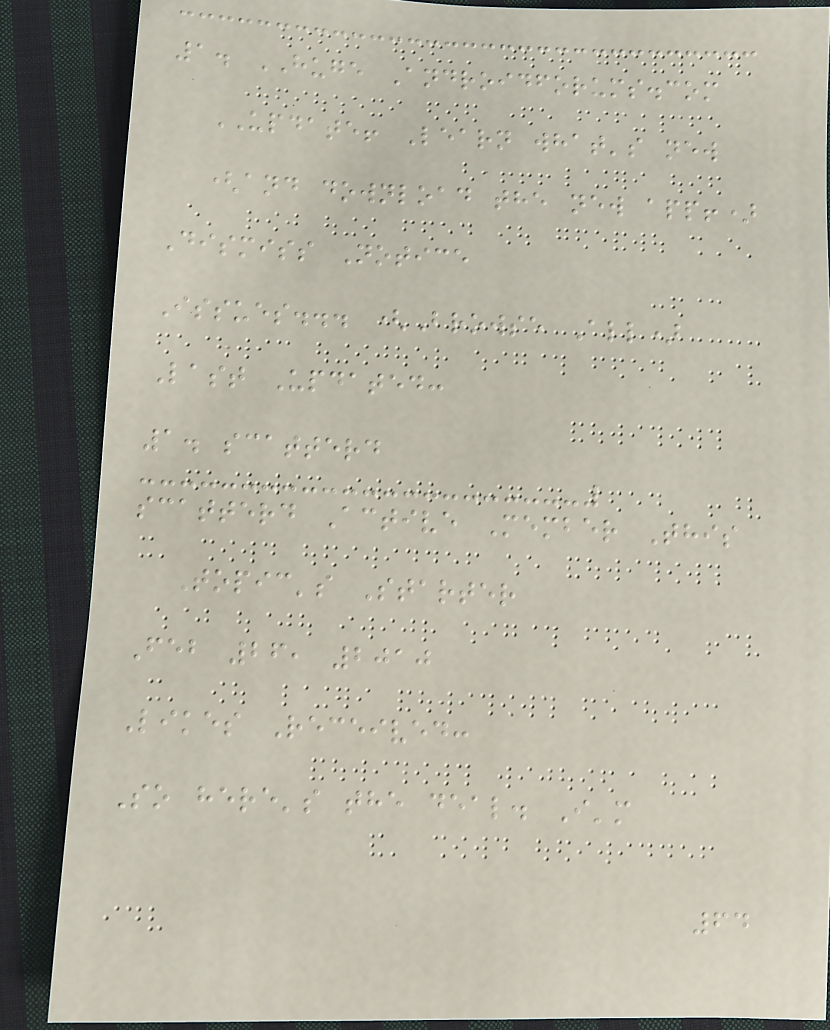1. HUGE Androidforums.com
UPDATE! Learn what's new
(and download the new app!)
Dismiss Notice
Issues... (Browse All)
Last Updated:
1. scatterd
scatterd Active Member This
Topic's Starter
Feb 26, 2010
Likes Received:
So here's the deal. I'm
64
